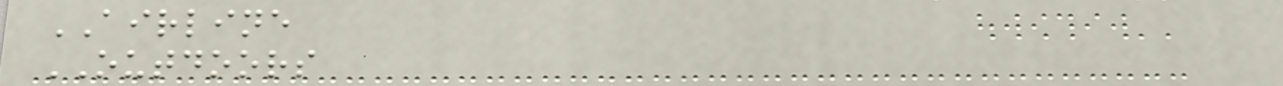AIRLINE
OUTDOORS
